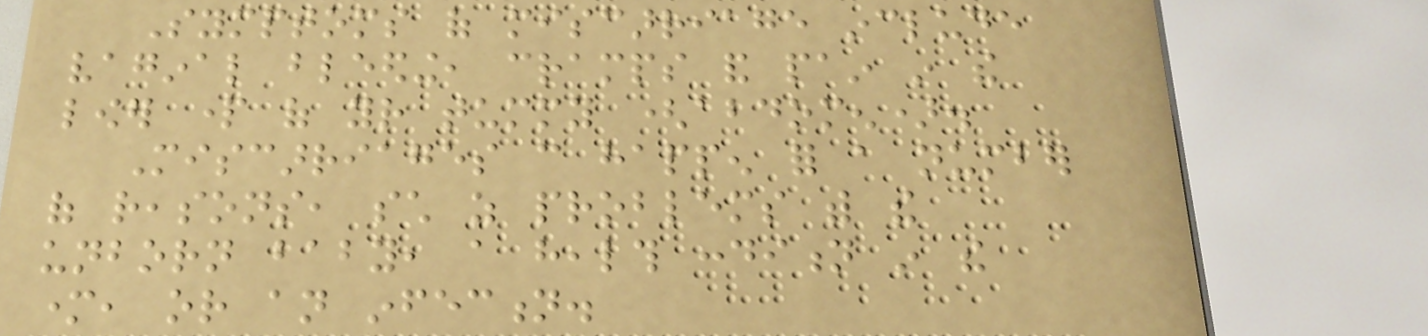Symptoms of miscarriage include
vaginal bleeding, cramps and pain in the
lower part of your tummy (abdomen).
Miscarriages can happen for a number
of reasons, such as problems with the
unborn baby, a health condition in the
mother, or an infection.
